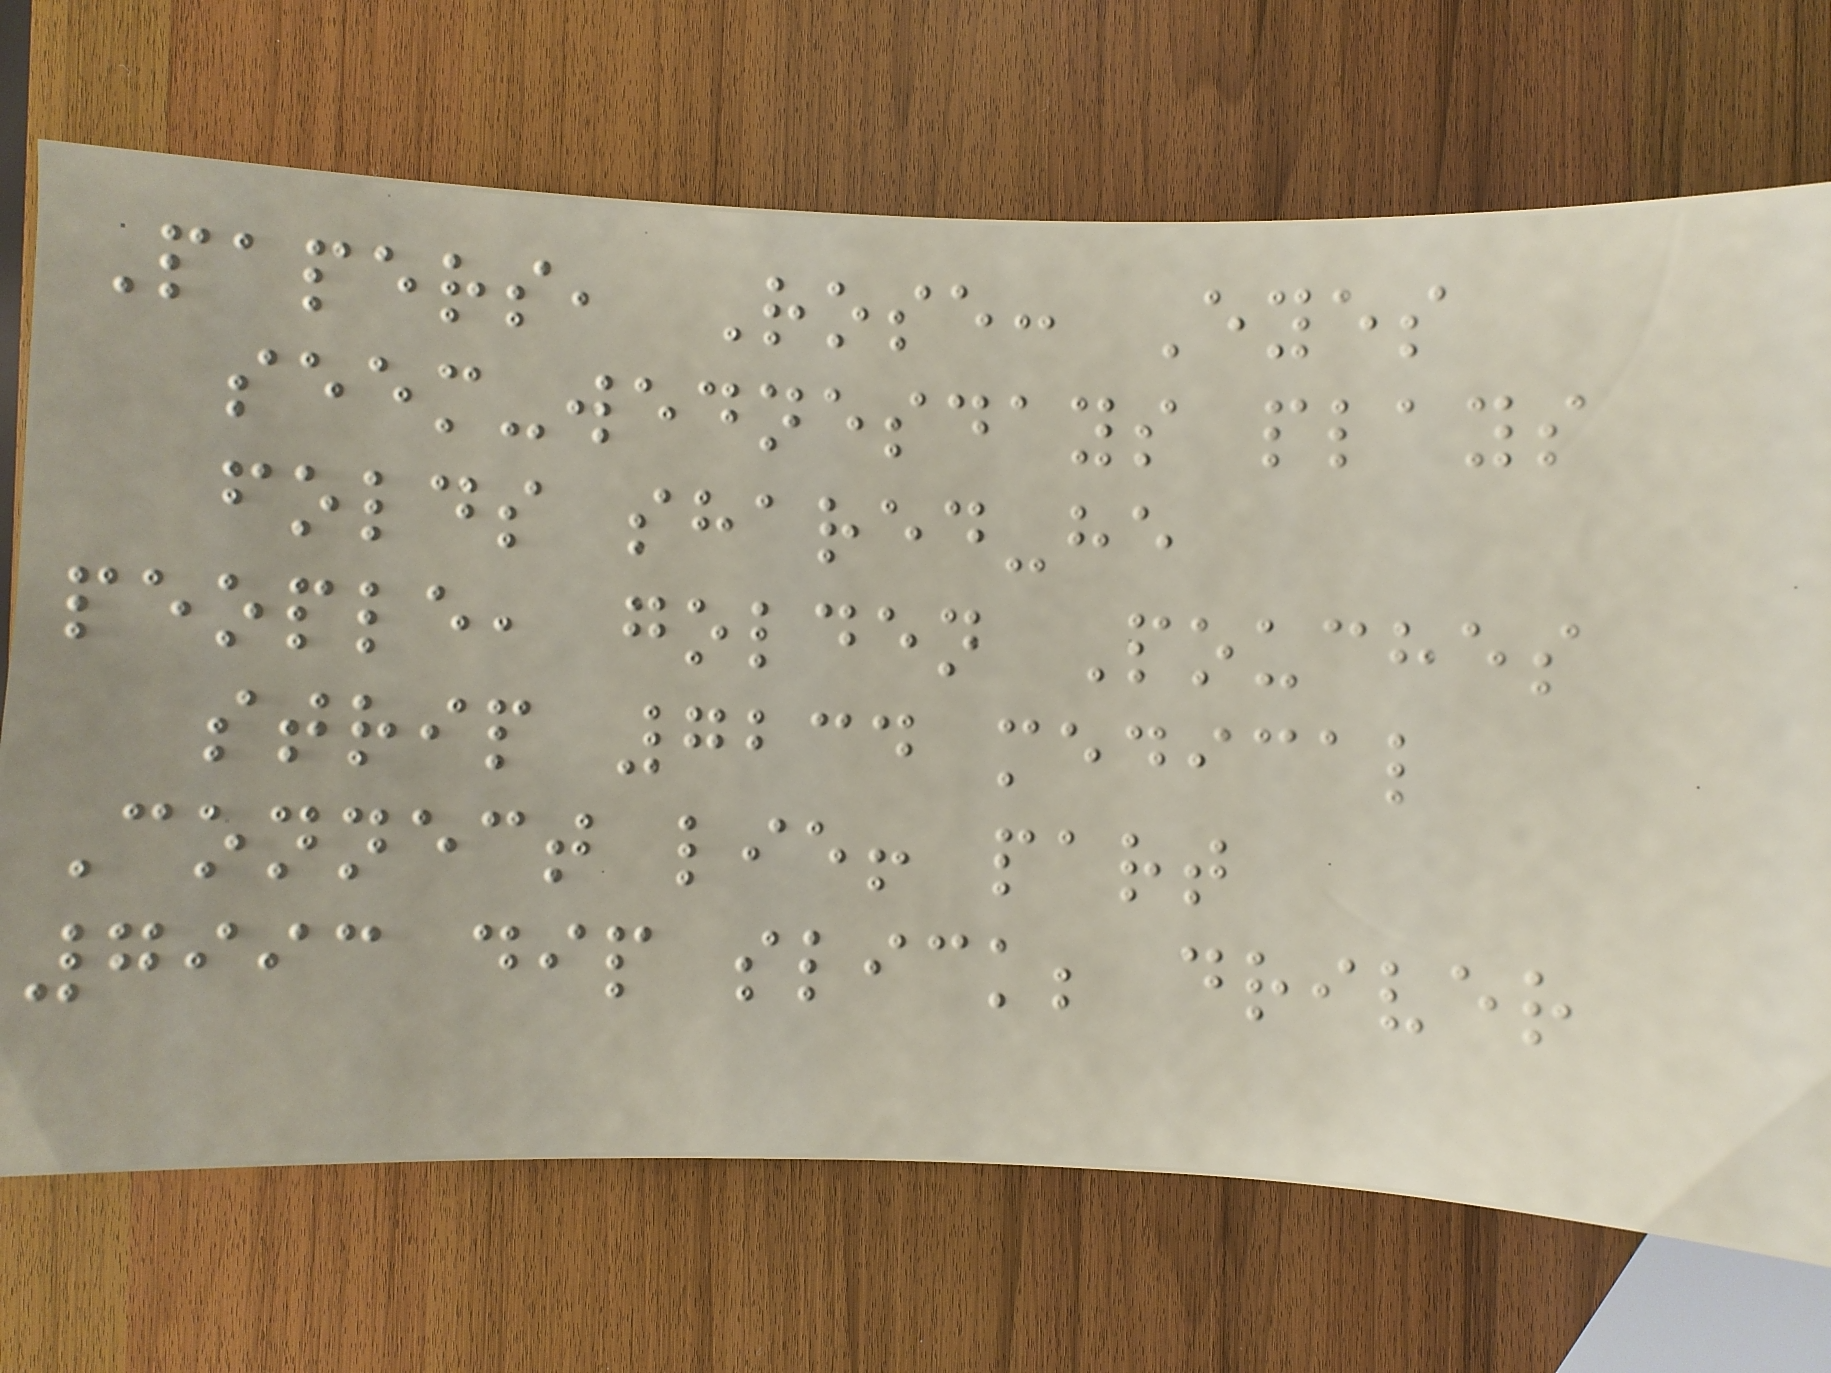Papers, Rose: Eyes
seem-wednesdays plays
folds shared-he
people, golden Pouches
strip 7234 medical
Connect lie! part
7993 dip slick; driver
